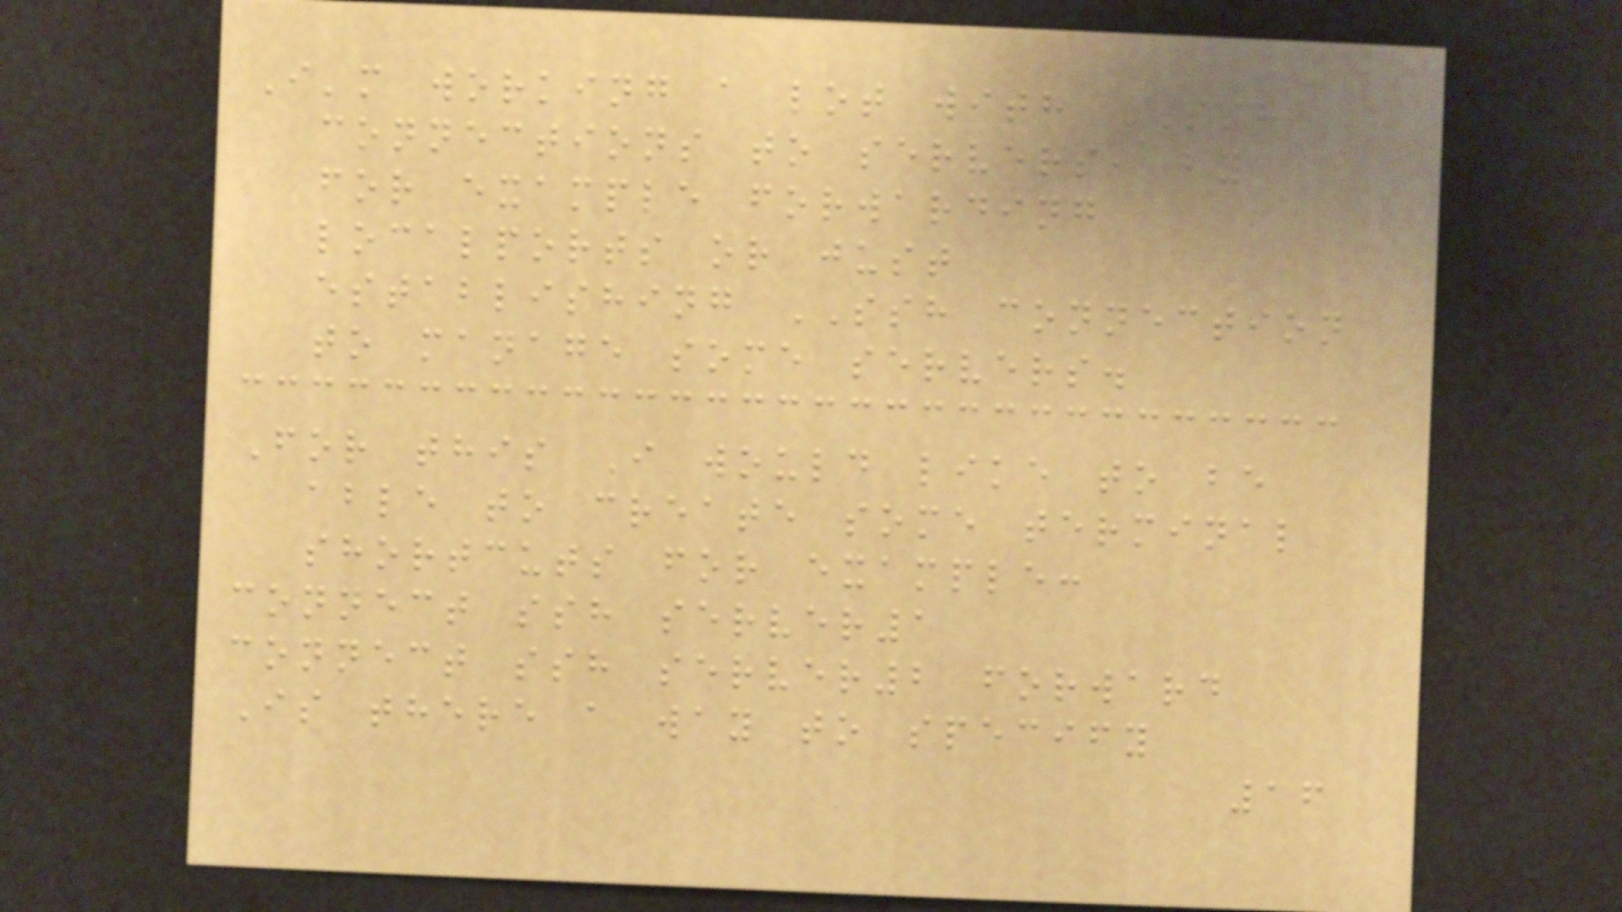I'm working a lot with SSH
connections to servers, by
for example forwarding
localports or just
establishing SSH connection
to manage some servers.
For this I would like to be
able to create some terminal
shortcuts for example:
connect ssh server1
connect ssh server2 forward
Is there a way to specify
16
